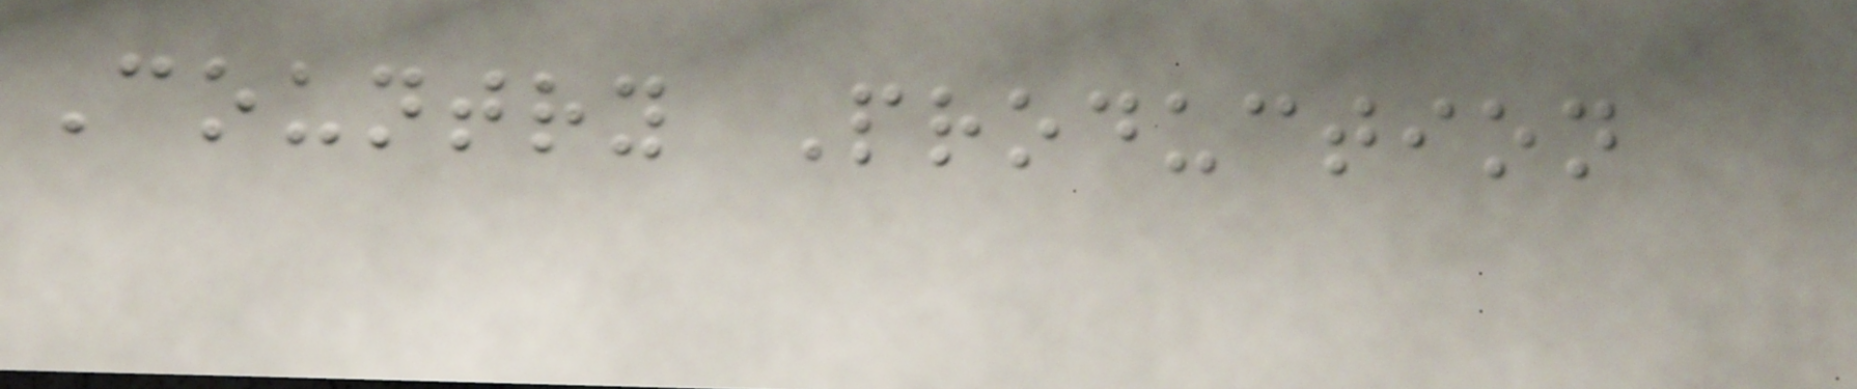Country Production
